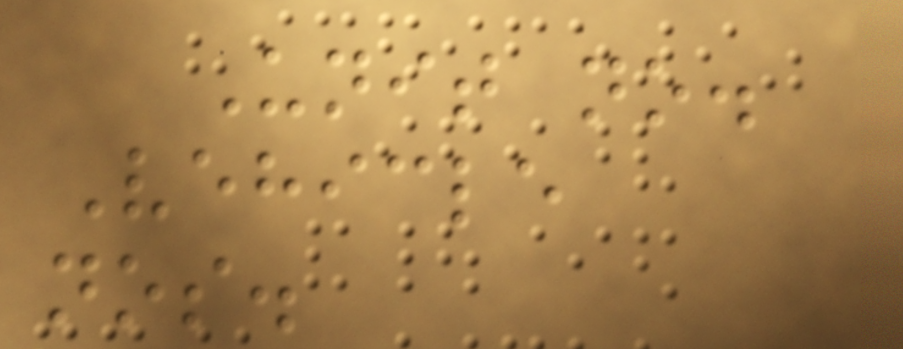Unit no.
Vehicle
nos.
